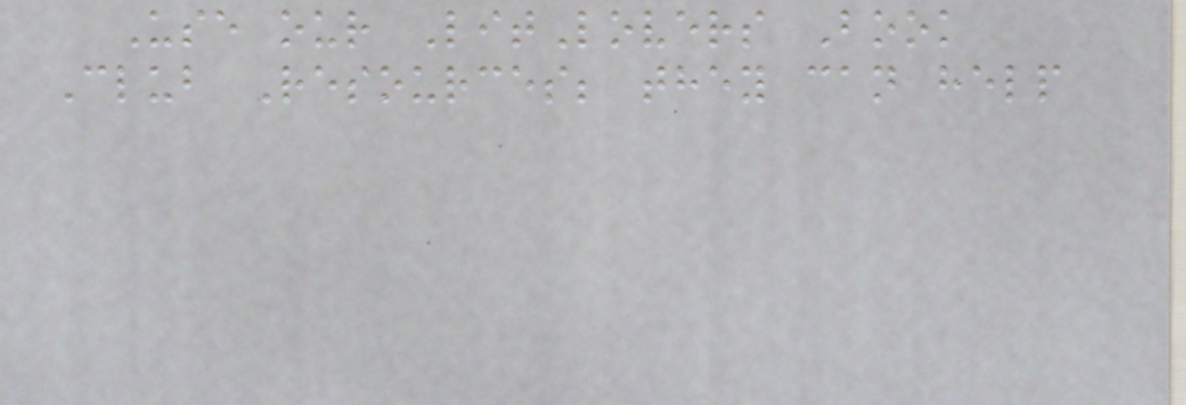Use our LitLovers Book
Club Resources; they can help
